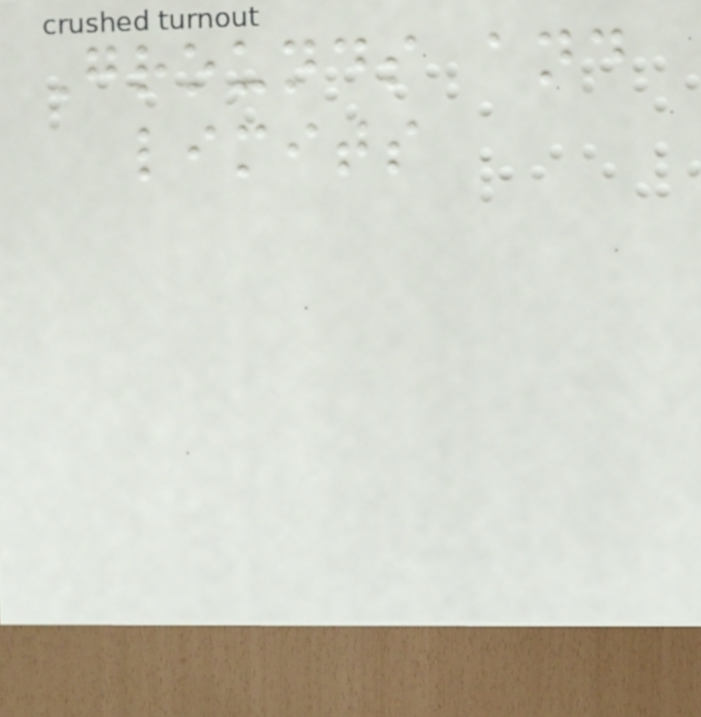Grounds and
limits
